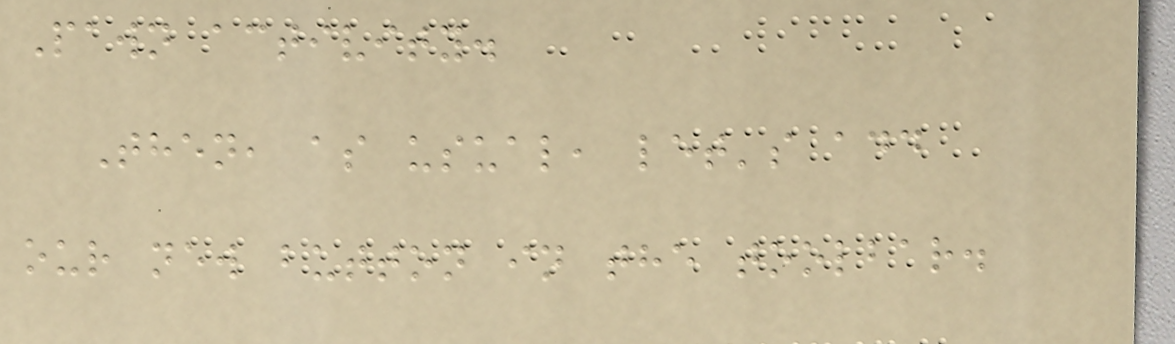Pawn activity.
Then, as usual, let's add
our new button in the toolbar.
